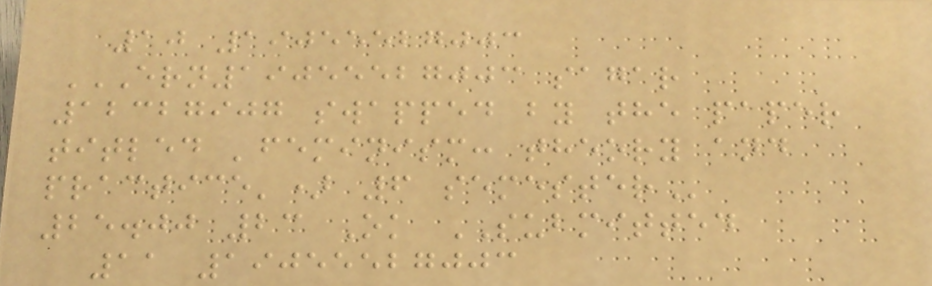10 19055527003
ERN19055527003 SAGAR
12327907 SWAPPED BY THE PAPER
TITLED 'FEMINISM: THEORY AND
PRACTICE') 6 SEMESTER
25.00 23 Ok SUBMITTED
11 19055527003
